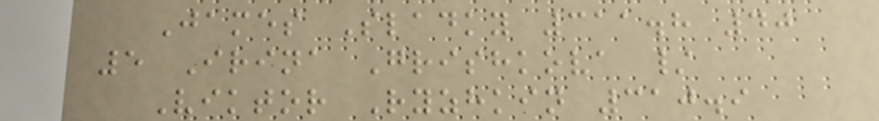James Sladky 311.8 40
5 Irina Grishkova /
Viktor Ryzhkin 310.9
